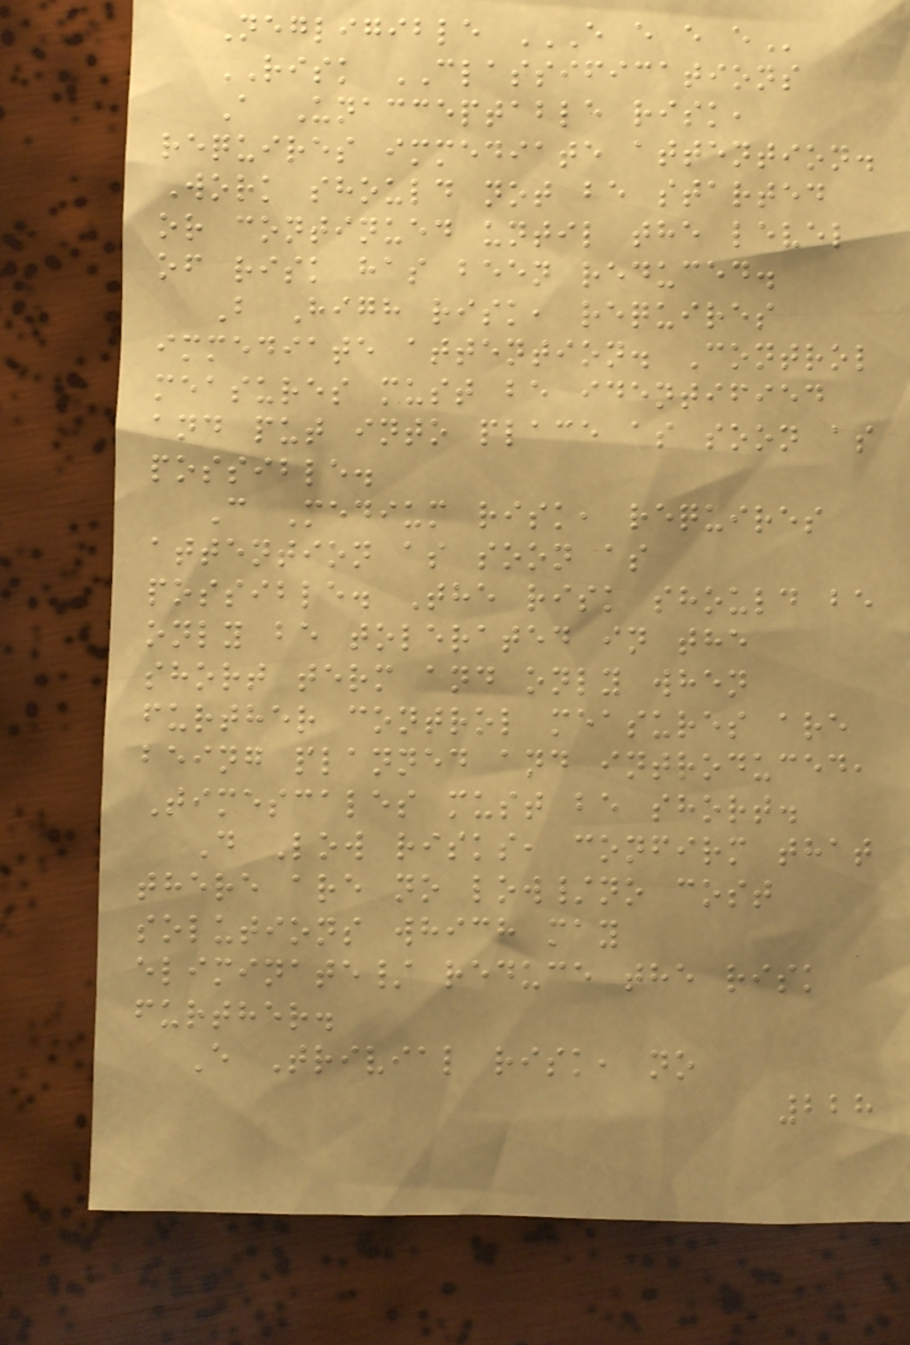Negligible E E E E
RISK CLASSIFICATIONS
A Unacceptable risk,
requires immediate attention.
Work should not be started
or continued until the level
of risk has been reduced.
B High risk, requires
immediate attention. Control
measures must be identified
and put into place as soon as
possible.
C Medium risk, requires
attention as soon as
possible. The risk should be
only be tolerated in the
short term and only when
further control measures are
being planned and introduced,
Timescales must be short.
D Low risks, confirm that
there are no low/no cost
solutions which may
eliminate/ reduce the risk
further.
E Trivial risk, no
228
